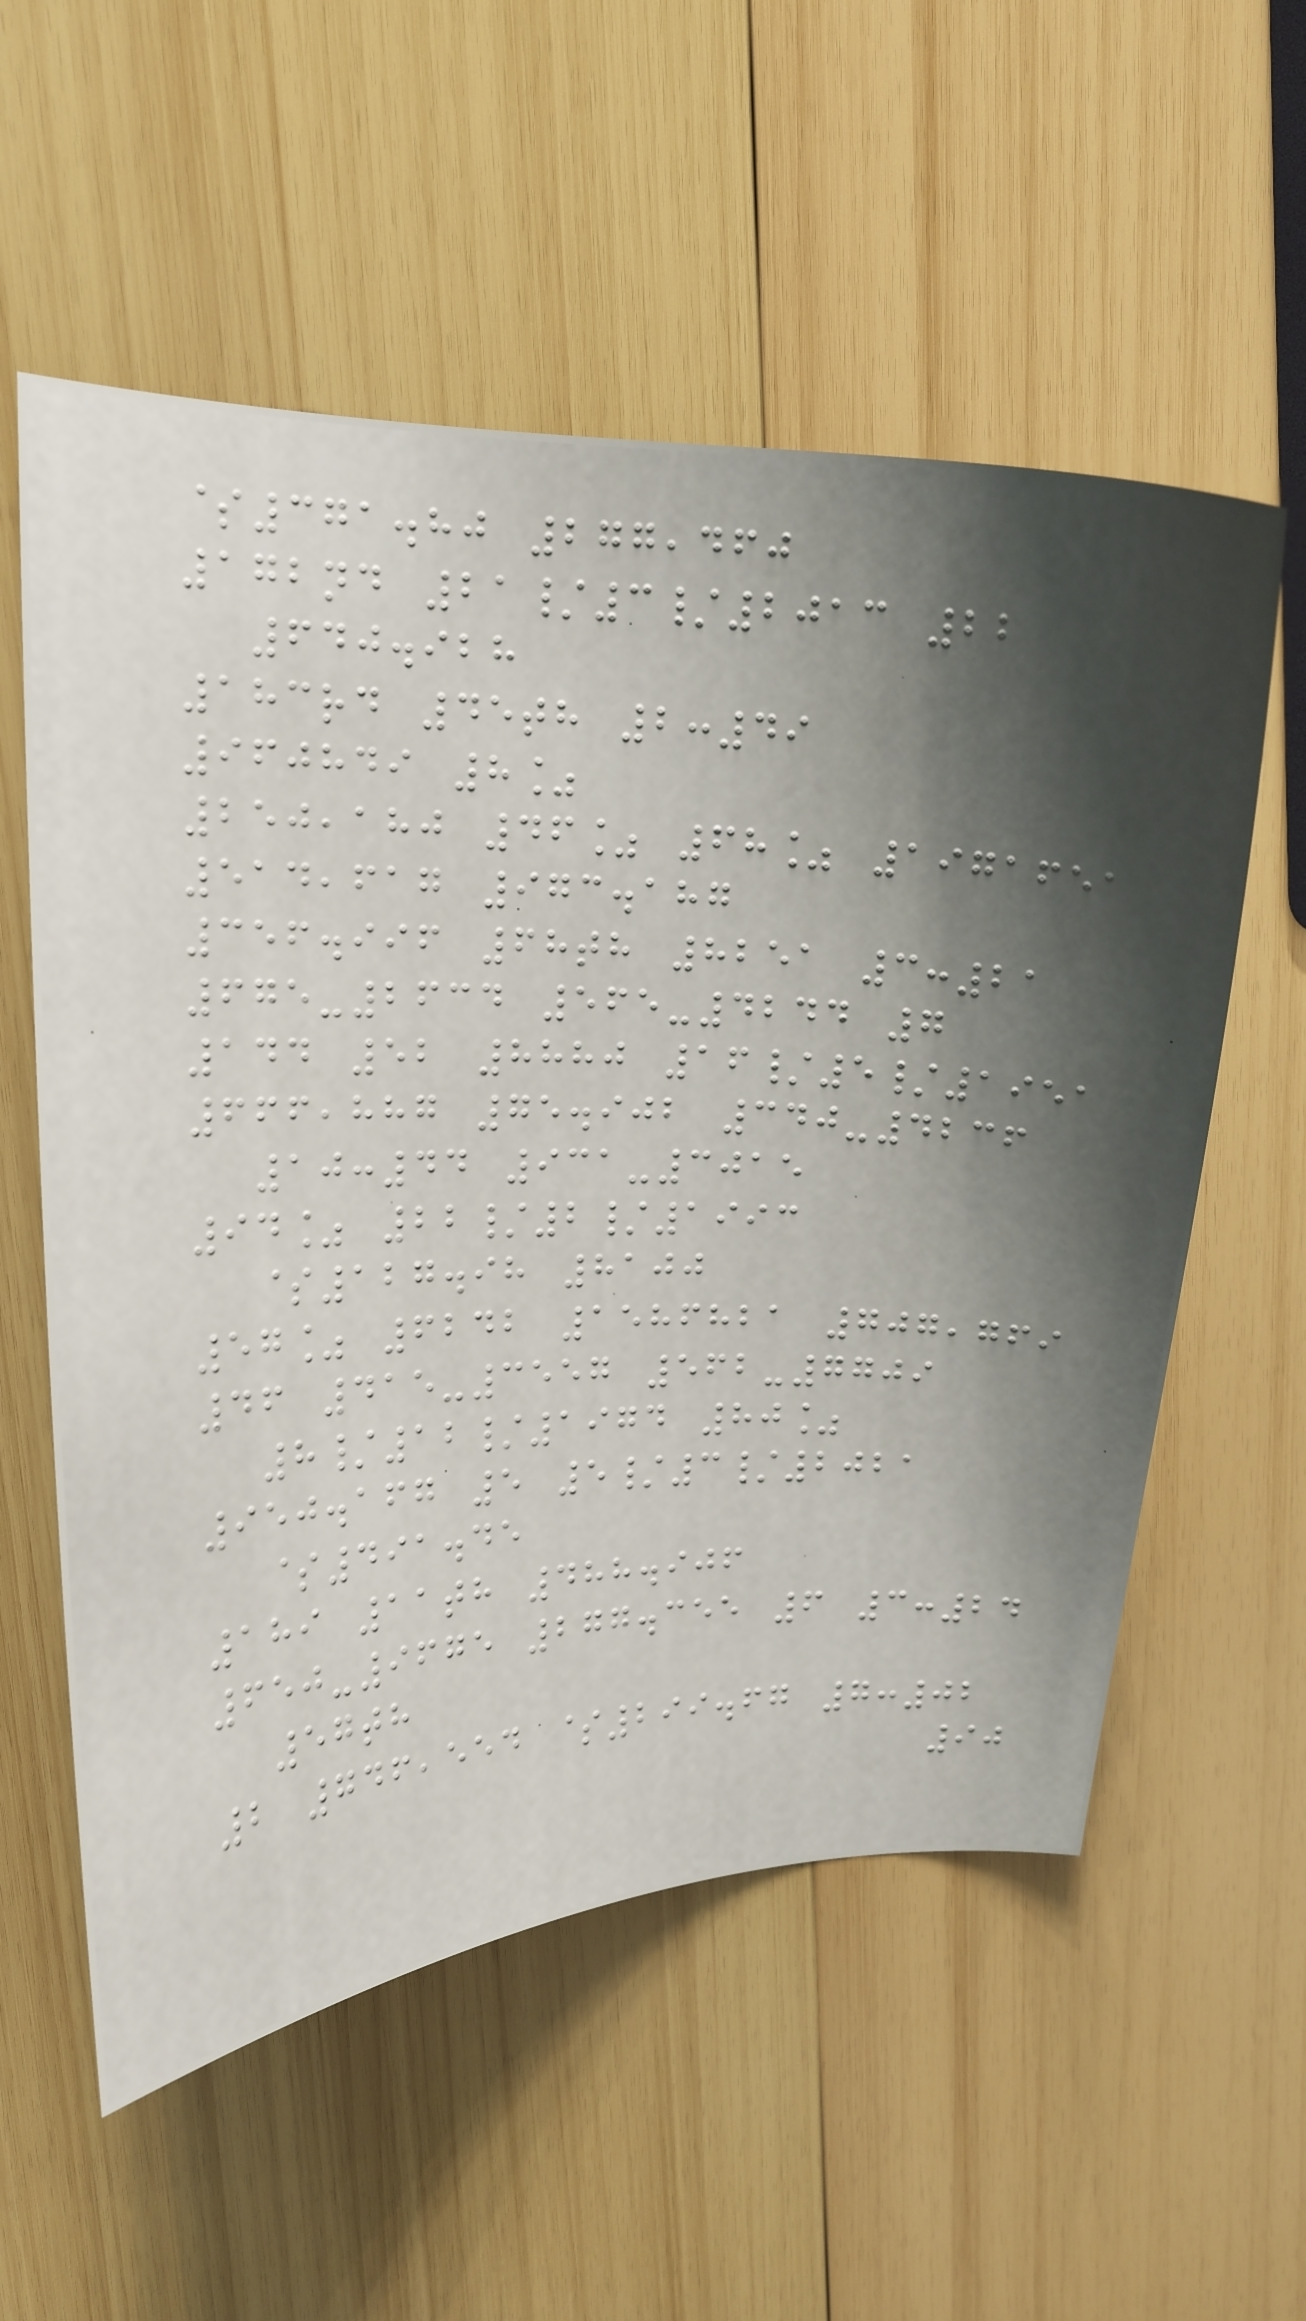$371.80 277,460
172nd 21/3/2013 22
640.928
183rd 45th 2:49
960849 8%
250,180 46% 68% 1971651
514,617 973.187
356.996 68th 8251 3:21
675-2634 565-4244 7
144 52 8880 16/5/1951
666,887 75.902 340-4236
10:44 931-3015
94% 22/2/1993
$127.98 8100
57% 6242 1586821 707,769
46 415-3557 562-7709
8/12/1974 80%
950.167 5 5/3/2021
$491.45
189 11th 488.906
650-9675 277.355 6 3:24
57th
2 746,554 $299.67 7:02
90
